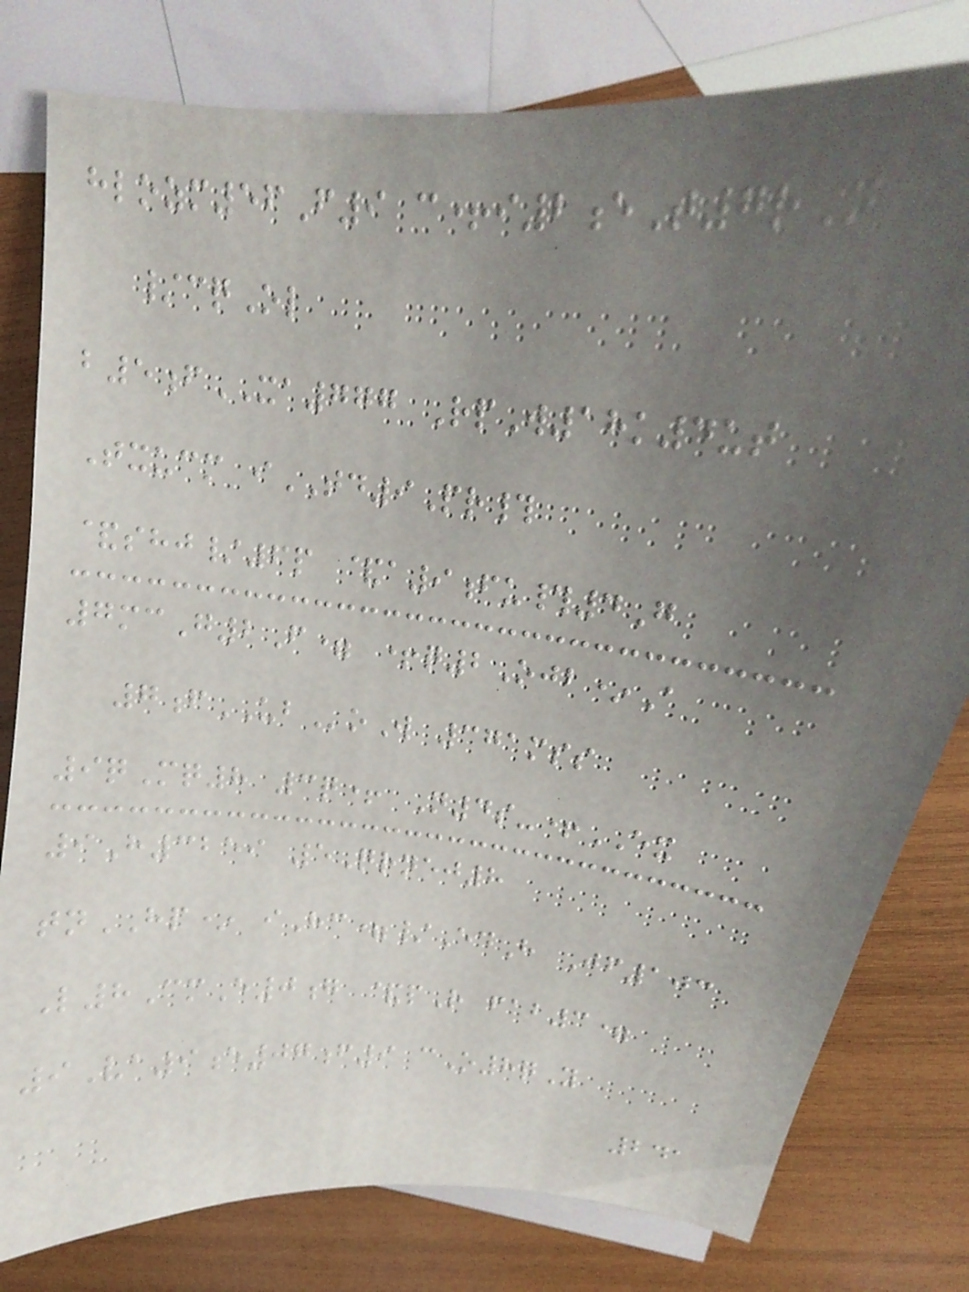hlozm56F9 c+i2eT7rN
/cqOl
b5fXA777 RpW18k4ut
Txucm iTD9Pr#
&shj/6p &a9fu#4G
7mcG2F= +q2Ojb*A
7fUBoW 371mss
9qMq8 3q+ N4s-+EX
9H3259 5Qrnej8
tnHP* iHc=/EdH Jf103
L8CmE0g &pR fab3=
9Va9e07f9 cO8qY
241
